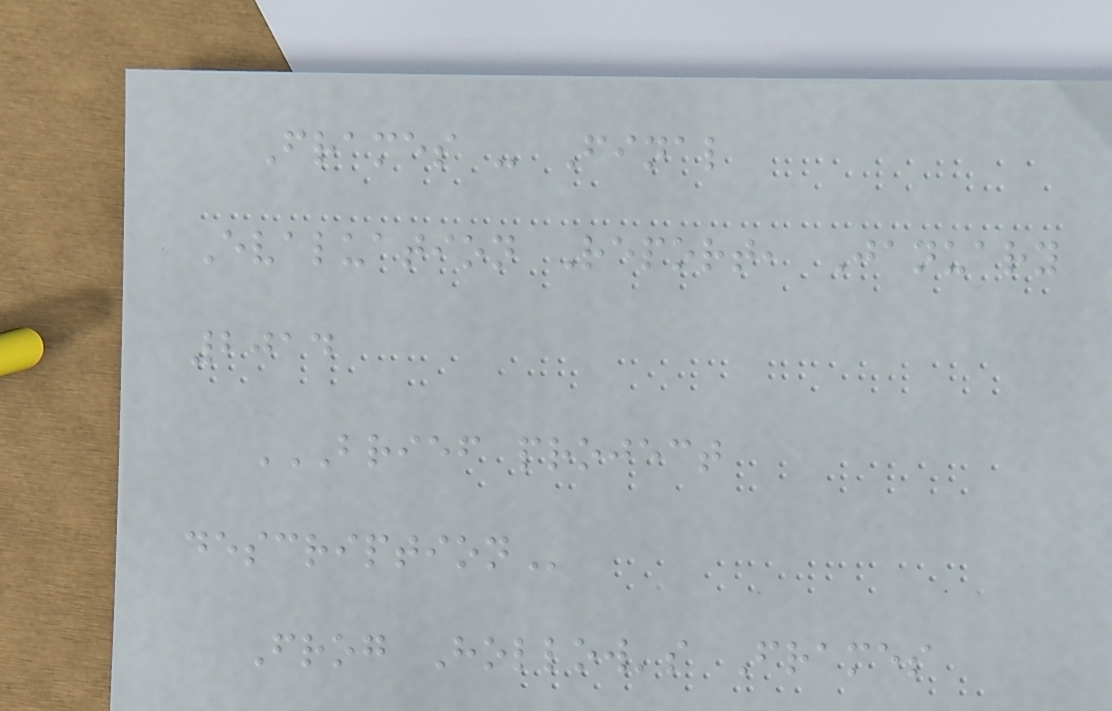Frames - Final
Evaluation Report, January
2014
BRIEF PROJECT
DESCRIPTION
Frog Hollow's Frames
